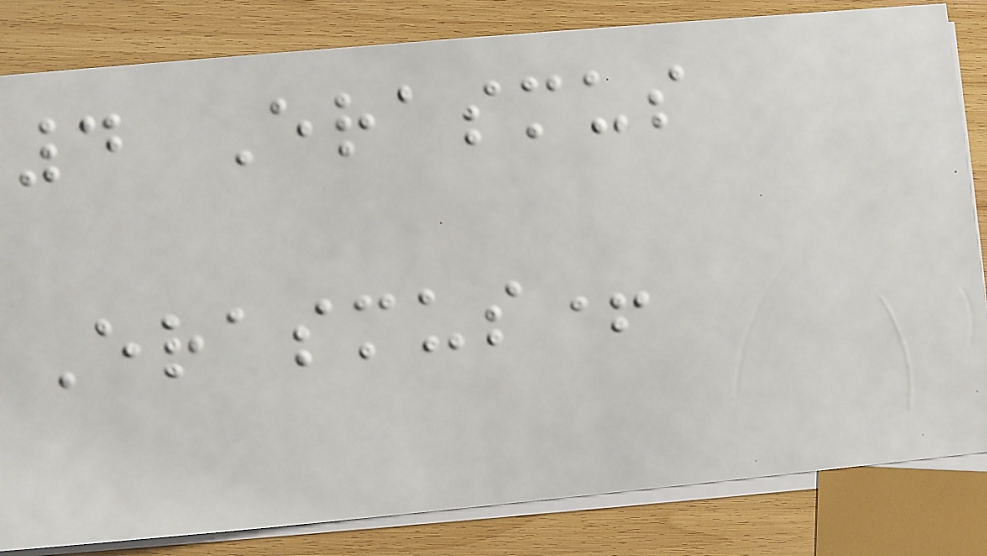4 Erasmus
Erasmus+
